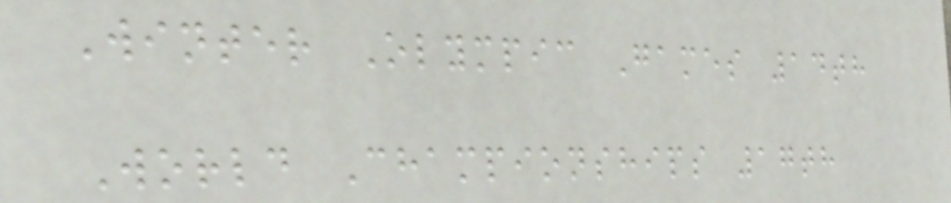Winter Olympic Games 14th
World Championships 17th
